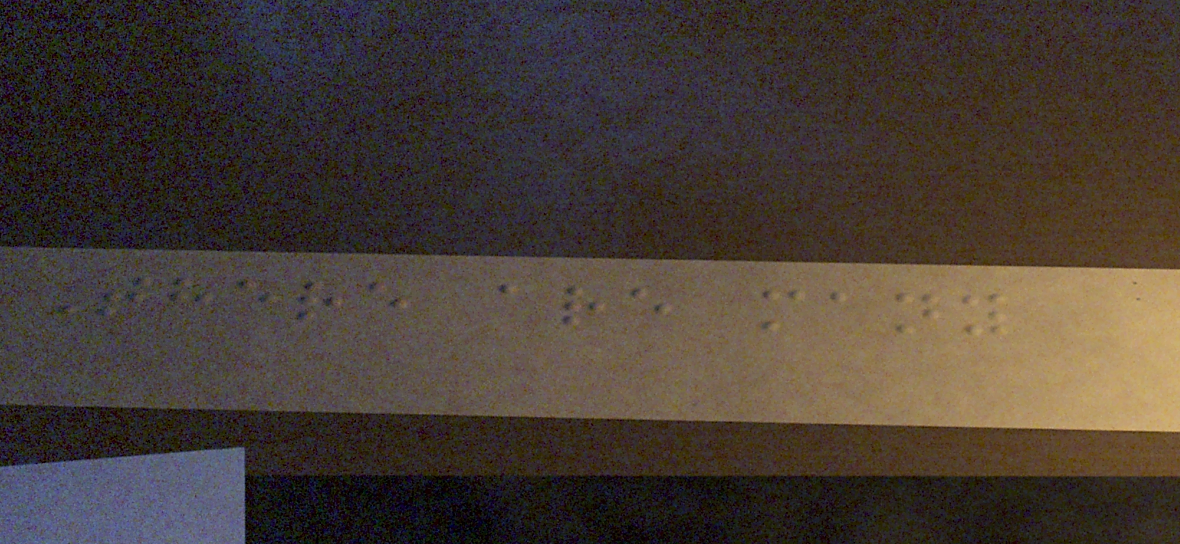There are many
